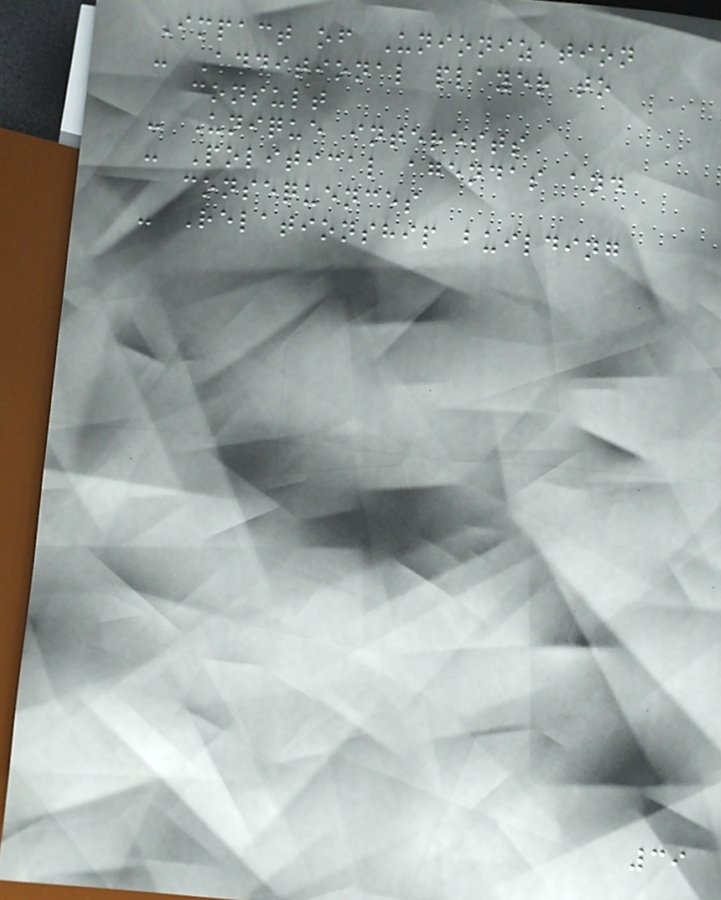Impact of Unionization
- Additional player to
consult
- Unique interests
- Political agendas and
consequences
- Relationship building
39
